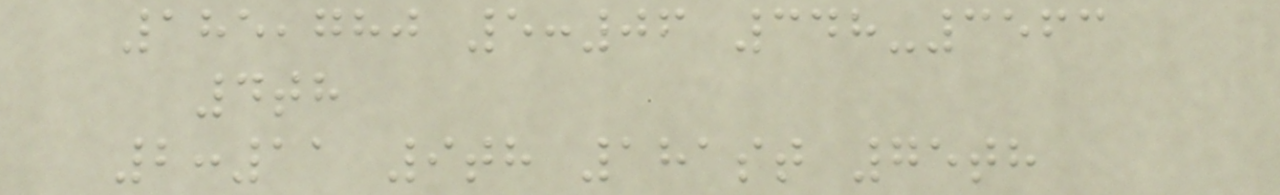185,780 5:06 348-3563
4th
2:11 9th 181st 75th
